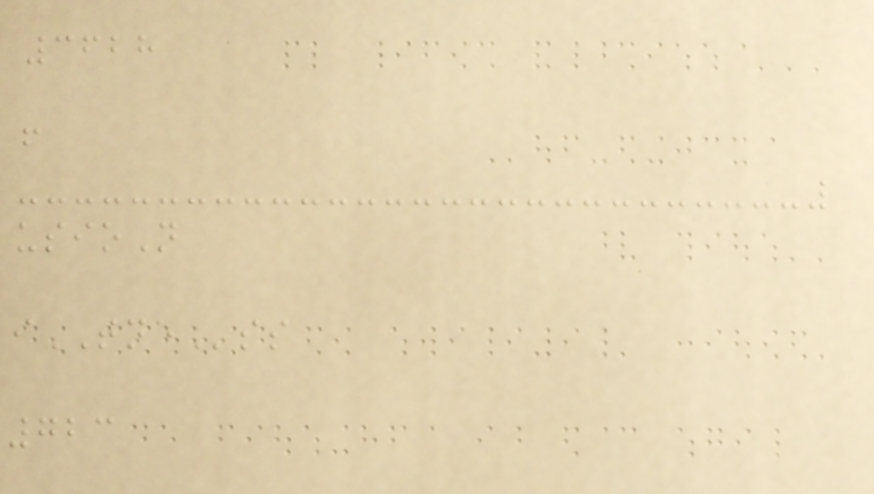3628
f
usioN
iTNEss
723
